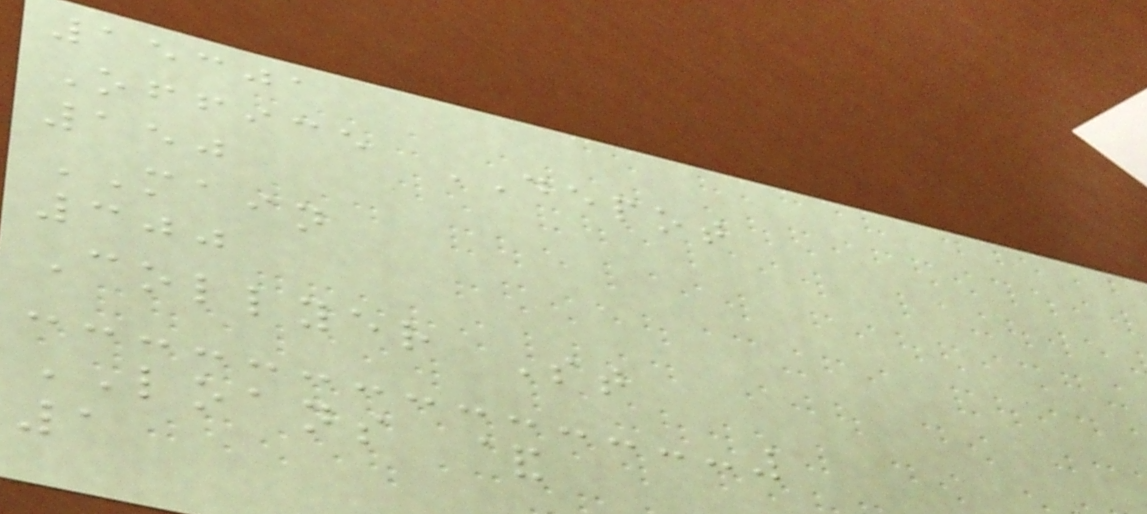15301
Office DEPOT
150
MAIN
300
Collyer St
LOANS &
1
